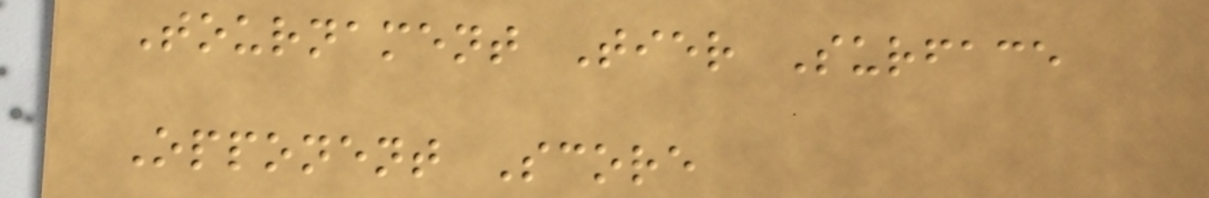Tournament Tier Surface
Opponent Score
